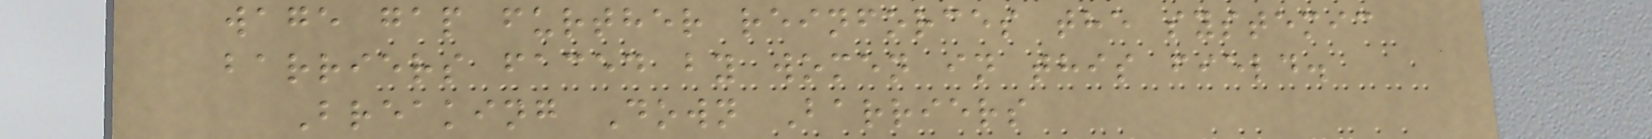wage gap further reinforces the systemic
barriers faced by women in this field.
Breaking Down Barriers
